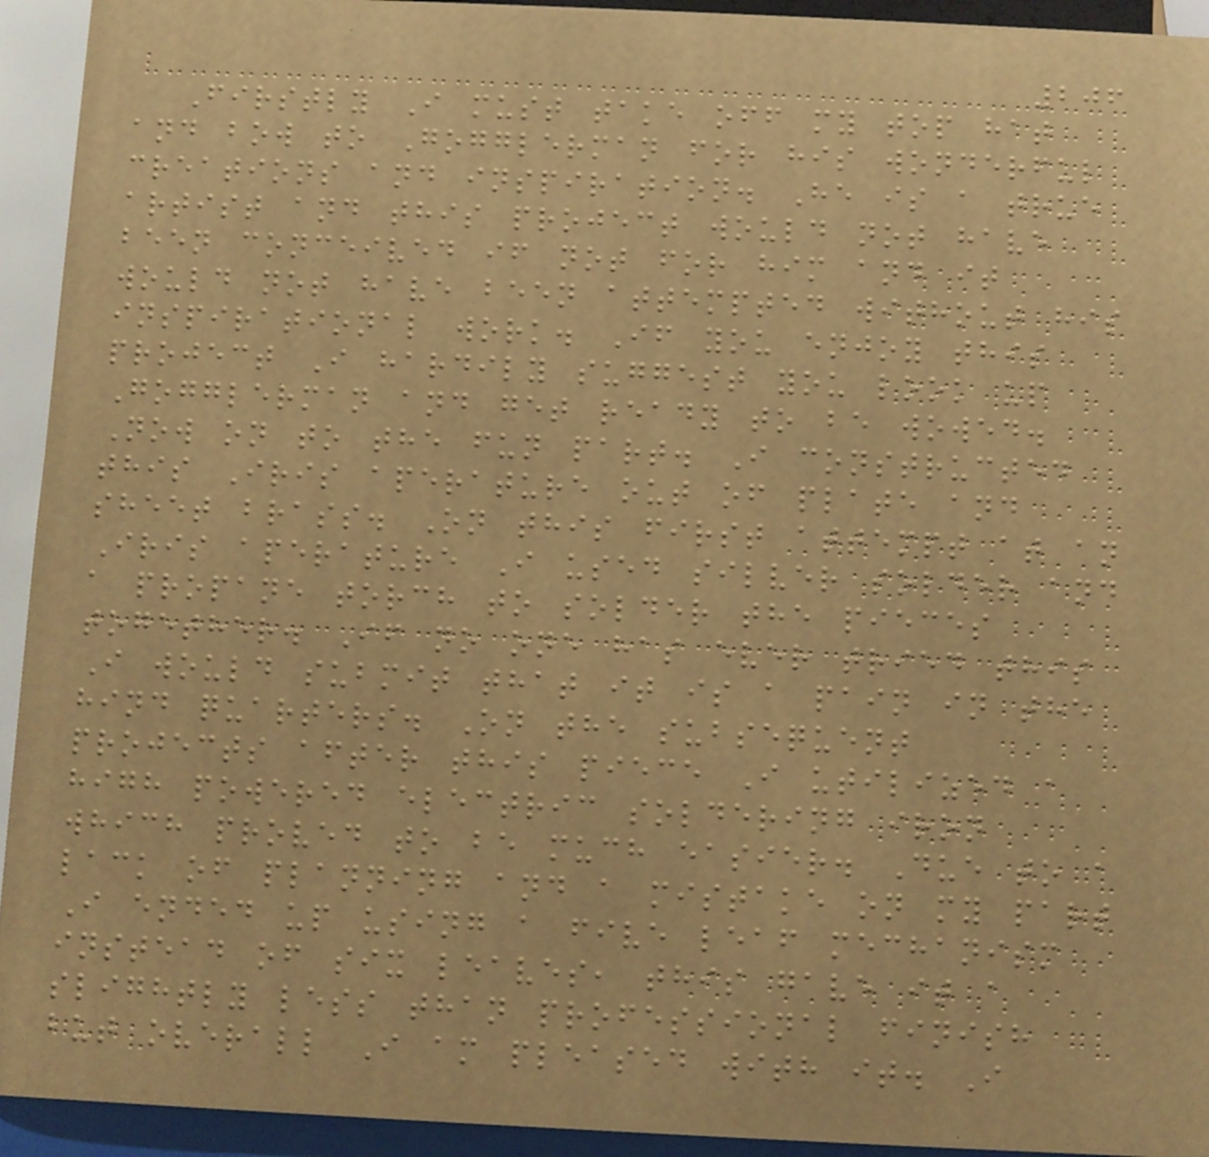206
Firstly I must take off my top hat
and bow to Gogglerman for his wonderful
creations and inspiration. He is a true
artist and this project would not have
been conceived if not for him and it
would not have been attempted without his
inspirational work. If you enjoy this
project I hardily suggest you look up
Gogglerman and get ready to be wowed.
Now on to the fun part. I constructed
this Iris aperature out of plate and
sheet brass. On this first attempt at an
Iris aperature I used silver solder and
a propane torch to solder the pieces
together. If no one has ever tried this
I would submit that it is a pain in the
hind quarters. On the subsequent
projects after this piece I utilized a
high powered electric soldering iron
which proved to be much easier. Due to a
lack of planning and a mistake on my part
I ended up using a five leaf mechanism
instead of six leaves, this gave it a
slightly less than professional finish
but overall I am pleased with it. I
